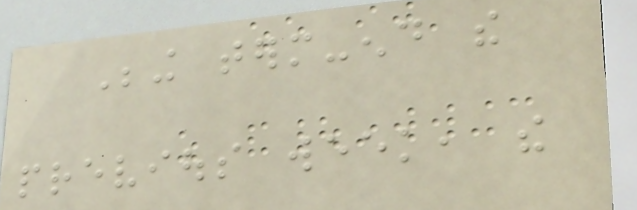Being term-end the
previous week, the
